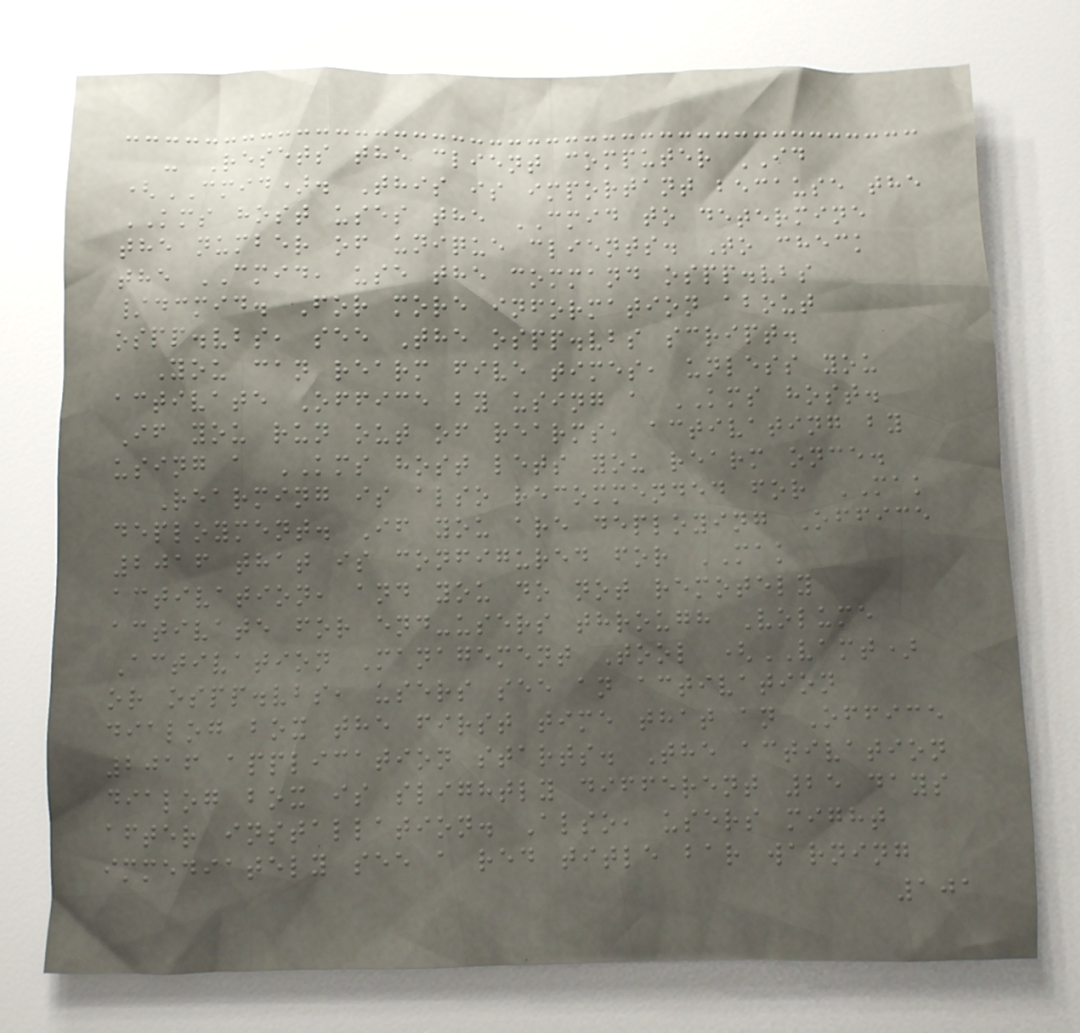- Resets the client computer ID
(CMID). This is important because the
KMS host uses the CMID to determine
the number of unique clients. To check
the CMID, use the command ospp.vbs
/dcmid. For more information about
ospp.vbs, see The ospp.vbs script.
You can rearm five times, unless you
activate Office by using a KMS host.
If you run out of rearms, activating by
using a KMS host lets you rearm once.
Rearming is also recommended for MAK
deployment. If you are deploying Office
2016 that is configured for MAK
activation, and you do not remotely
activate for end-users through Volume
Activation Management Tool (VAMT)
or ospp.vbs, users see an activation
dialog box the first time that an Office
2016 application starts. The activation
dialog box is slightly different 25 days
after installation. Also, users might
immediately see a red title bar warning
101
